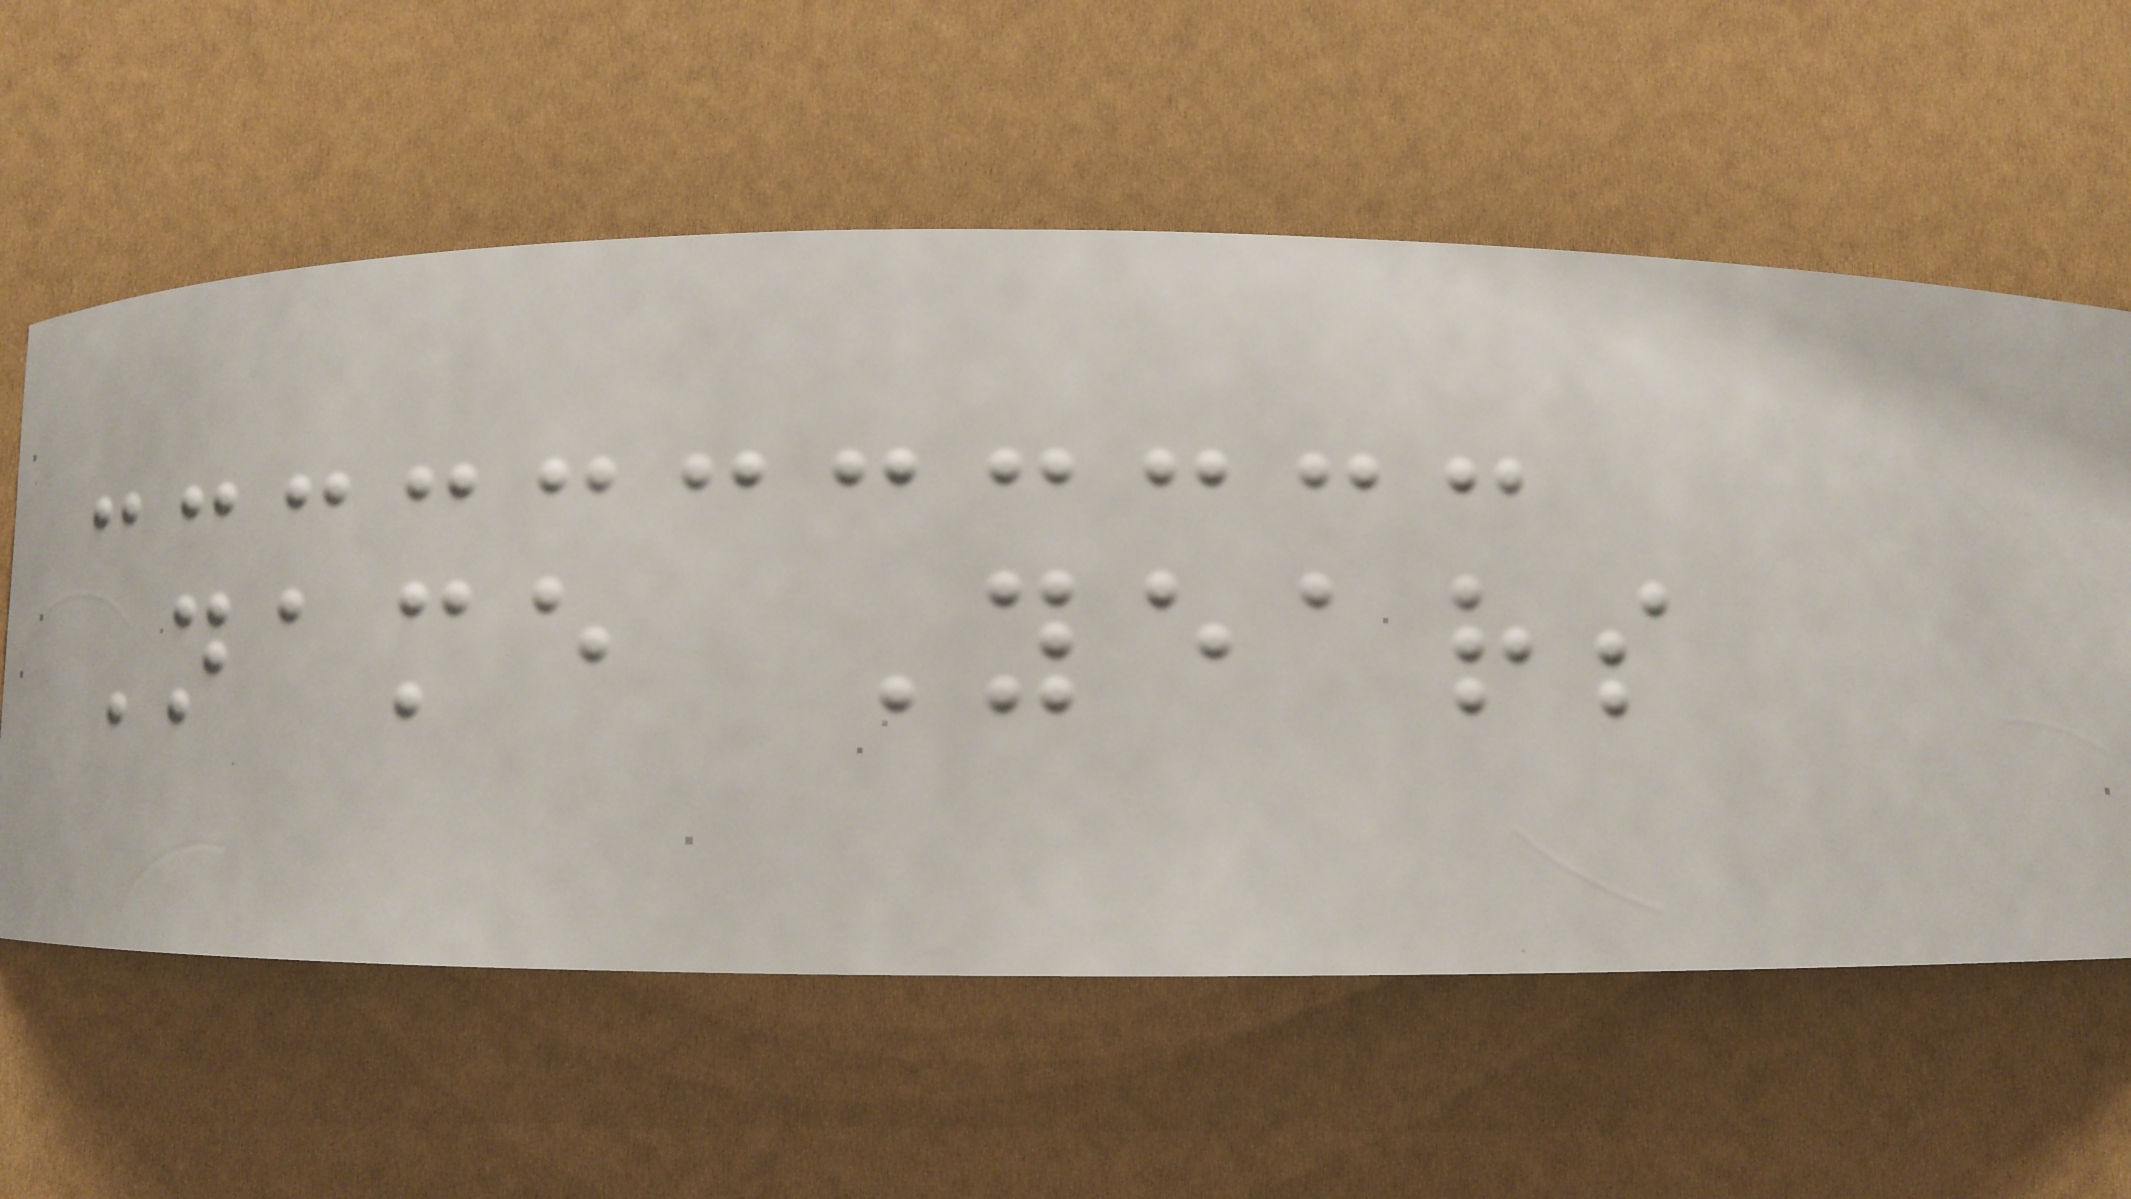Name Years
